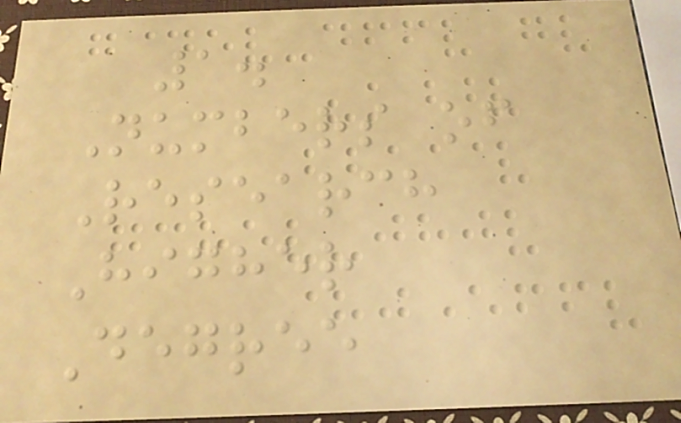1.
Numbers of
Research
Higher
Degree
